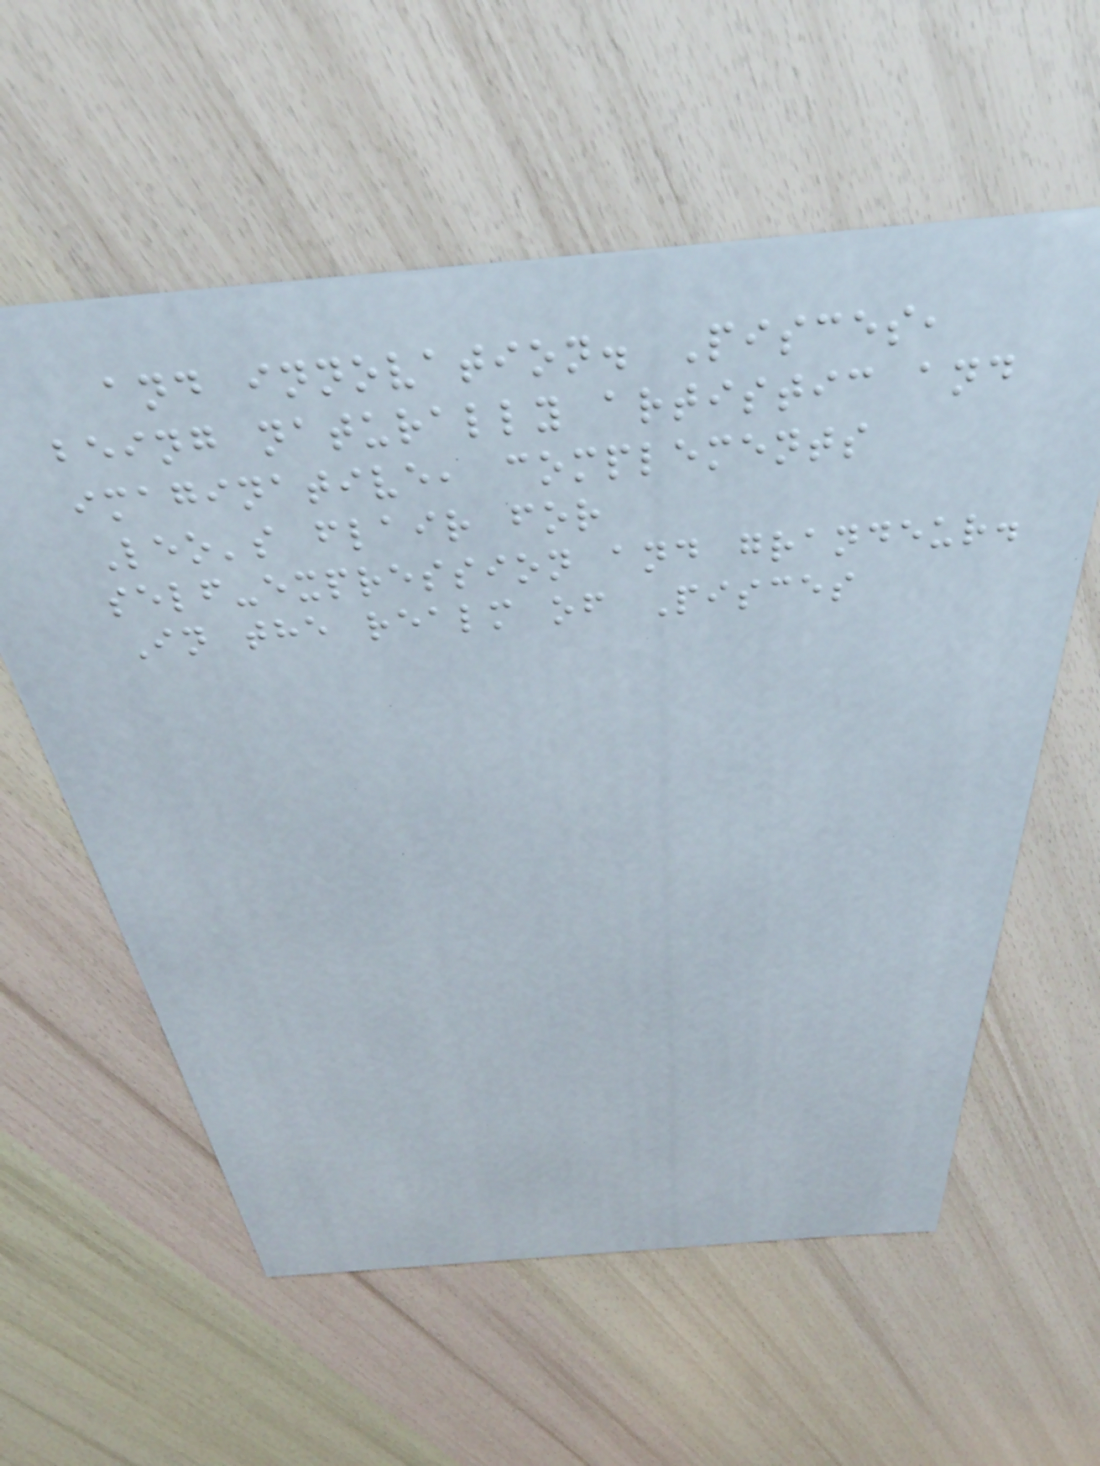and innovation. Pisces,
being naturally artistic and
imaginative, complements
Leo's flair for
self-expression and grandeur.
In the realm of Pisces
